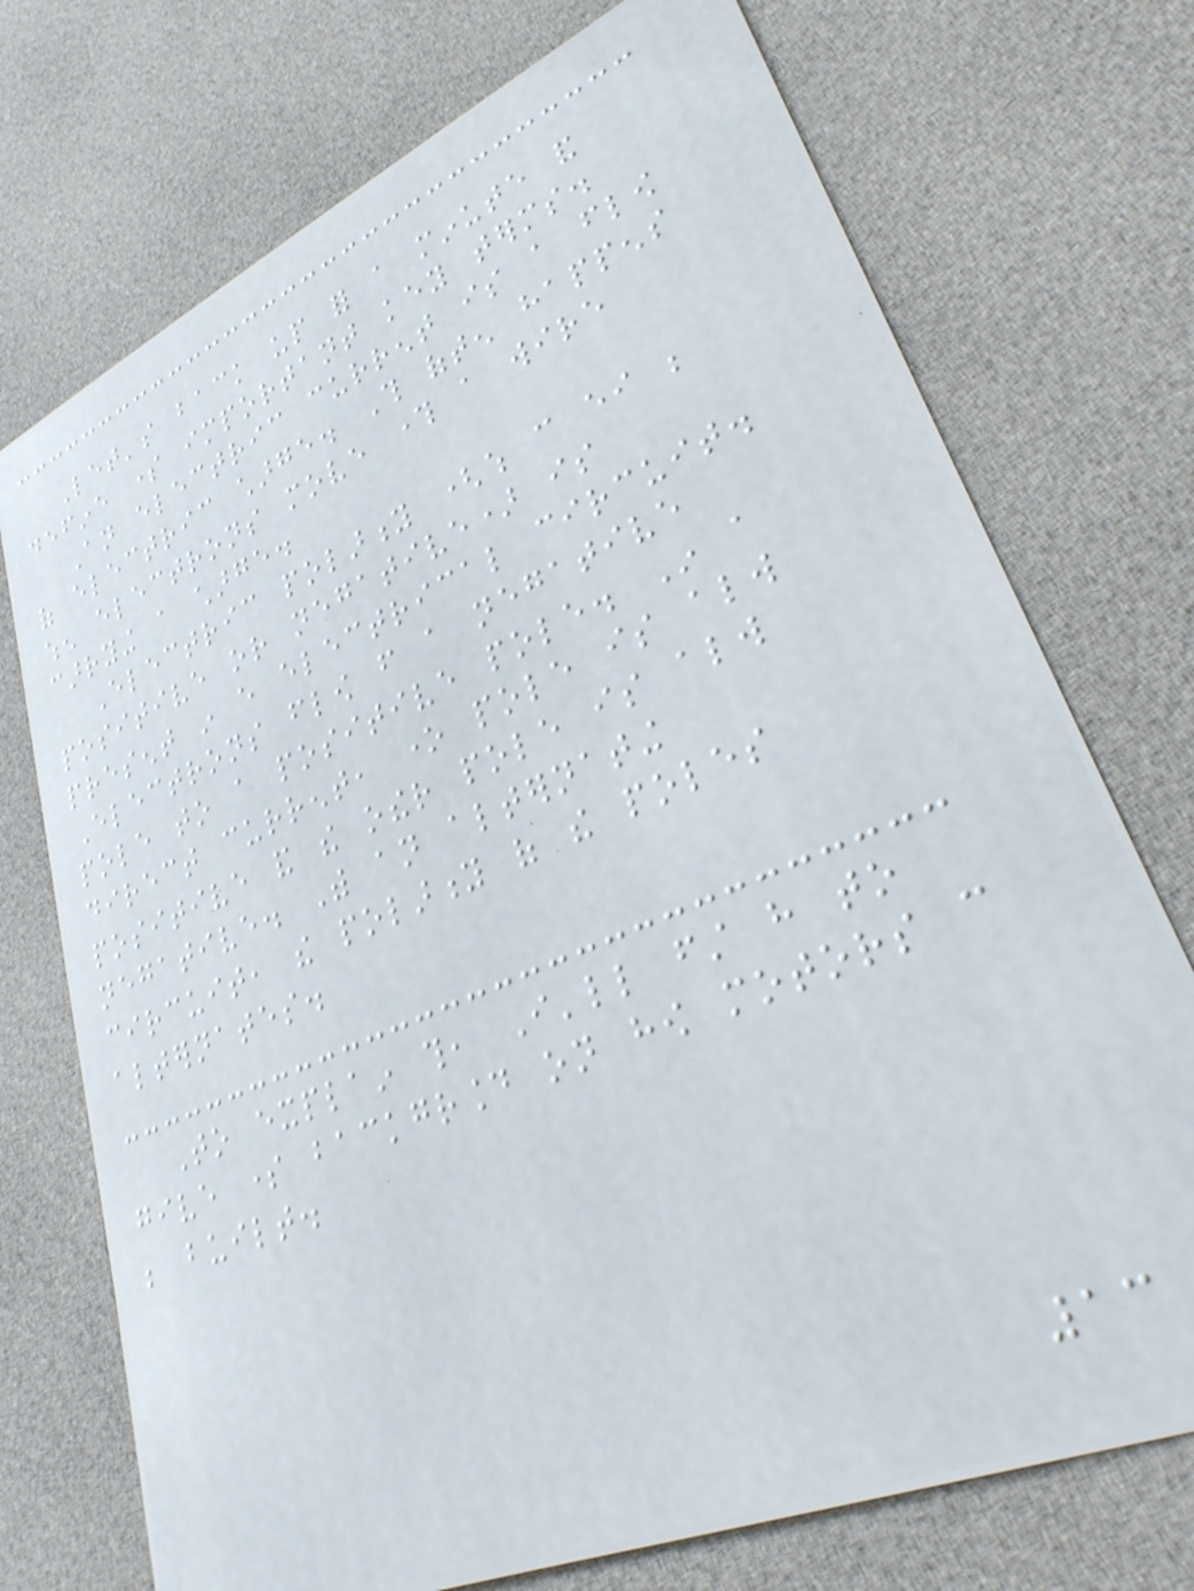Let's back up for a minute and
define some important key terms.
An electric current is a flow
of electric charge. This often happens
when electrons move through a wire
carrying a charge.
Electric polarity (which can either be
positive or negative) is
present in every electrical circuit.
Electrons flow from a negative
pole to a positive pole. In a
direct current, one pole is always
positive and the other pole is always
negative. With an alternating
circuit, the polarity of the poles
alternates.
To explain this, I'll first have to
give some background on how motors can
be built.
13
